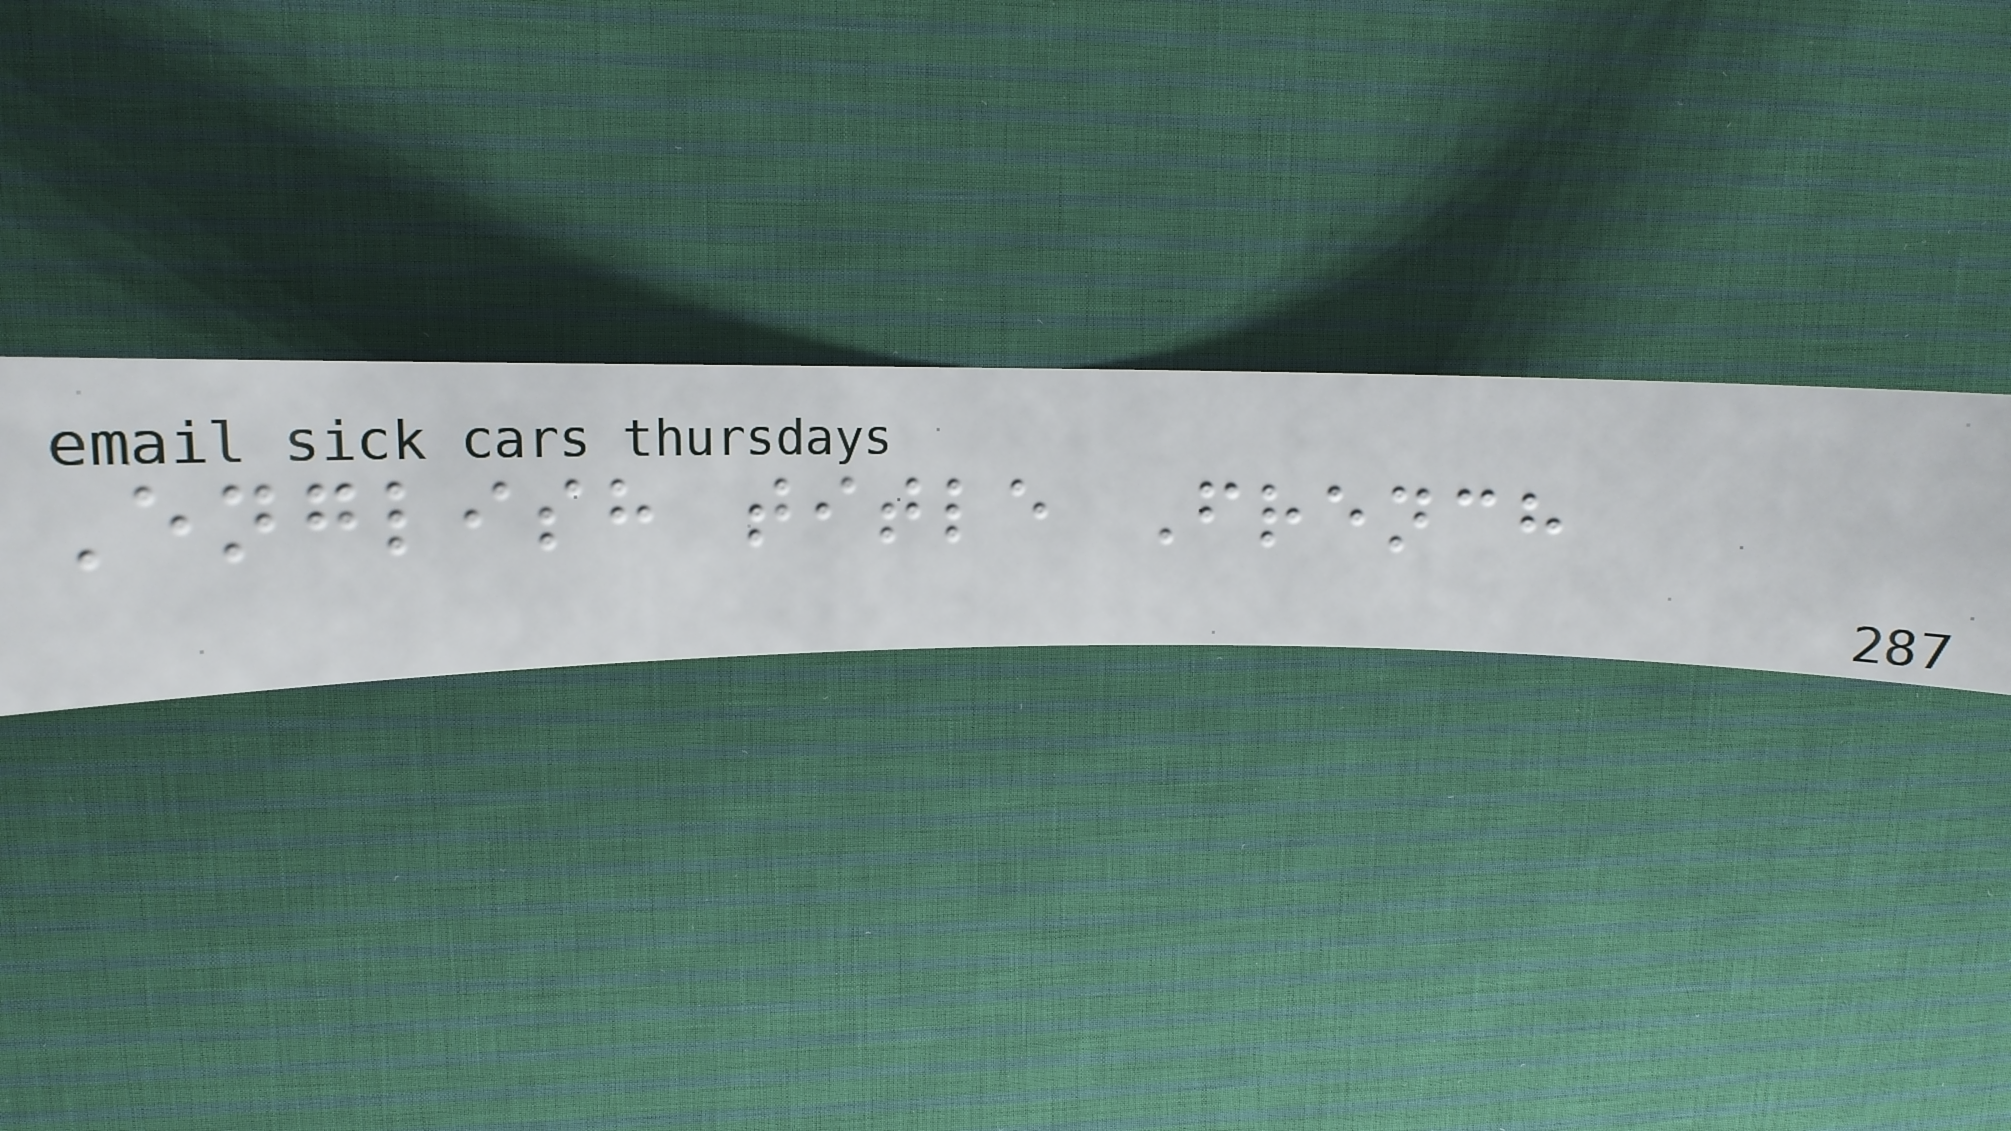English title French
